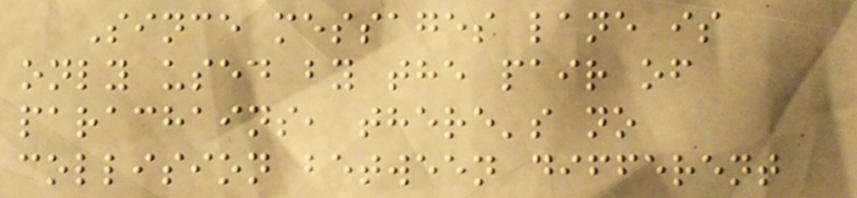Since messages lane is
only used by the pair of
parachains, there's no
collision between different
